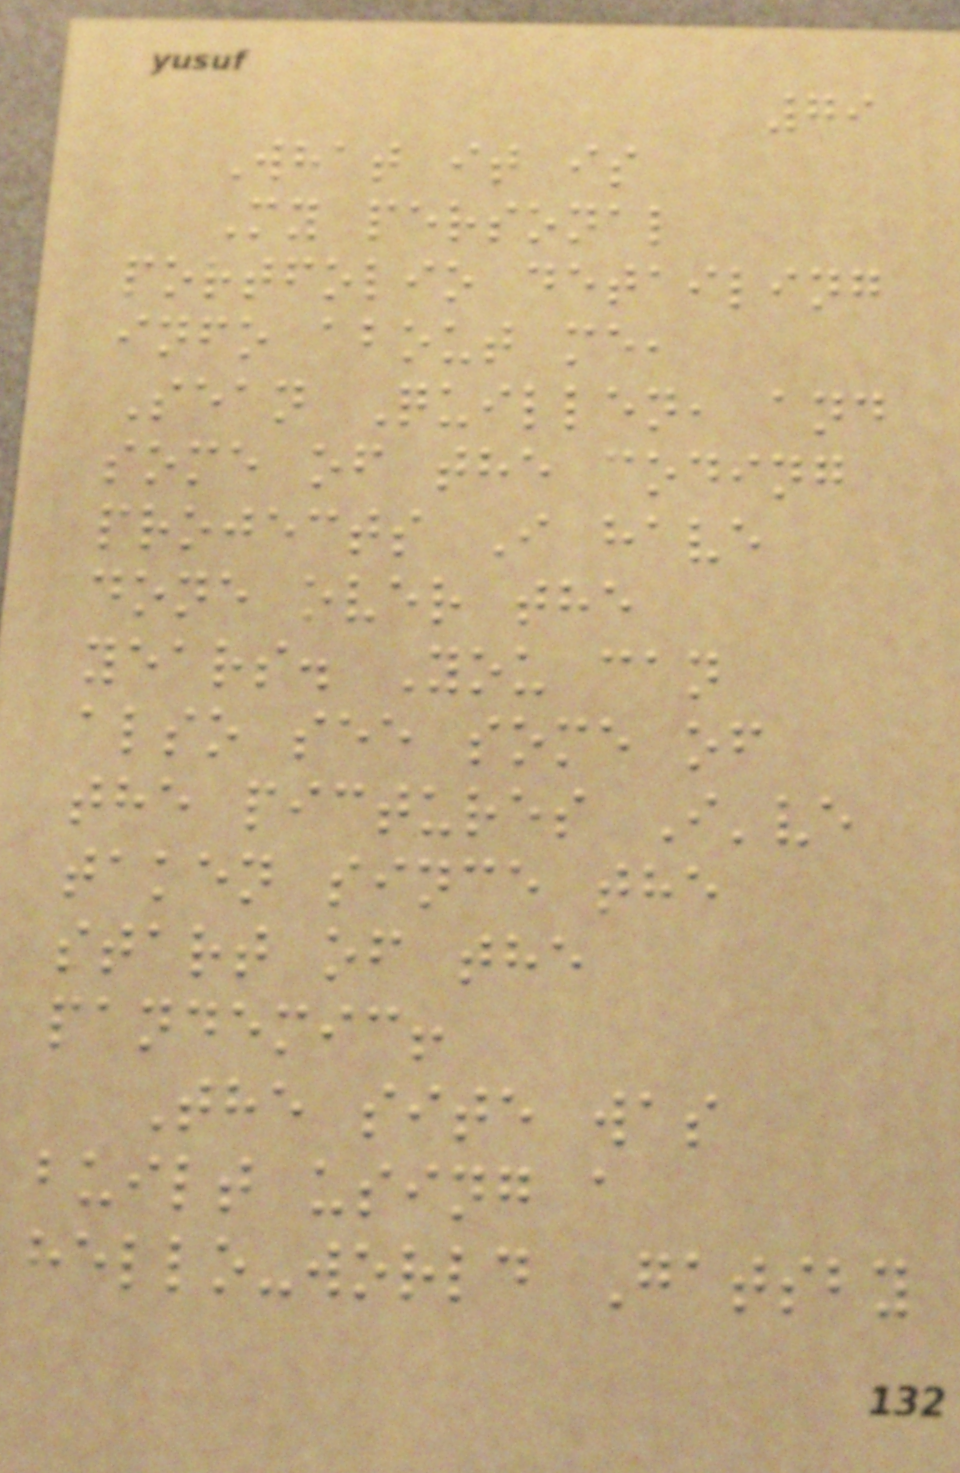79
What it is
My personal
portfolio detailing
info about me,
Sean Quillen, and
some of the coding
projects I have
done over the
years. You can
also see some of
the pictures I've
taken since the
start of the
pandemic!
The site was
built using a
hello-world Gatsby
